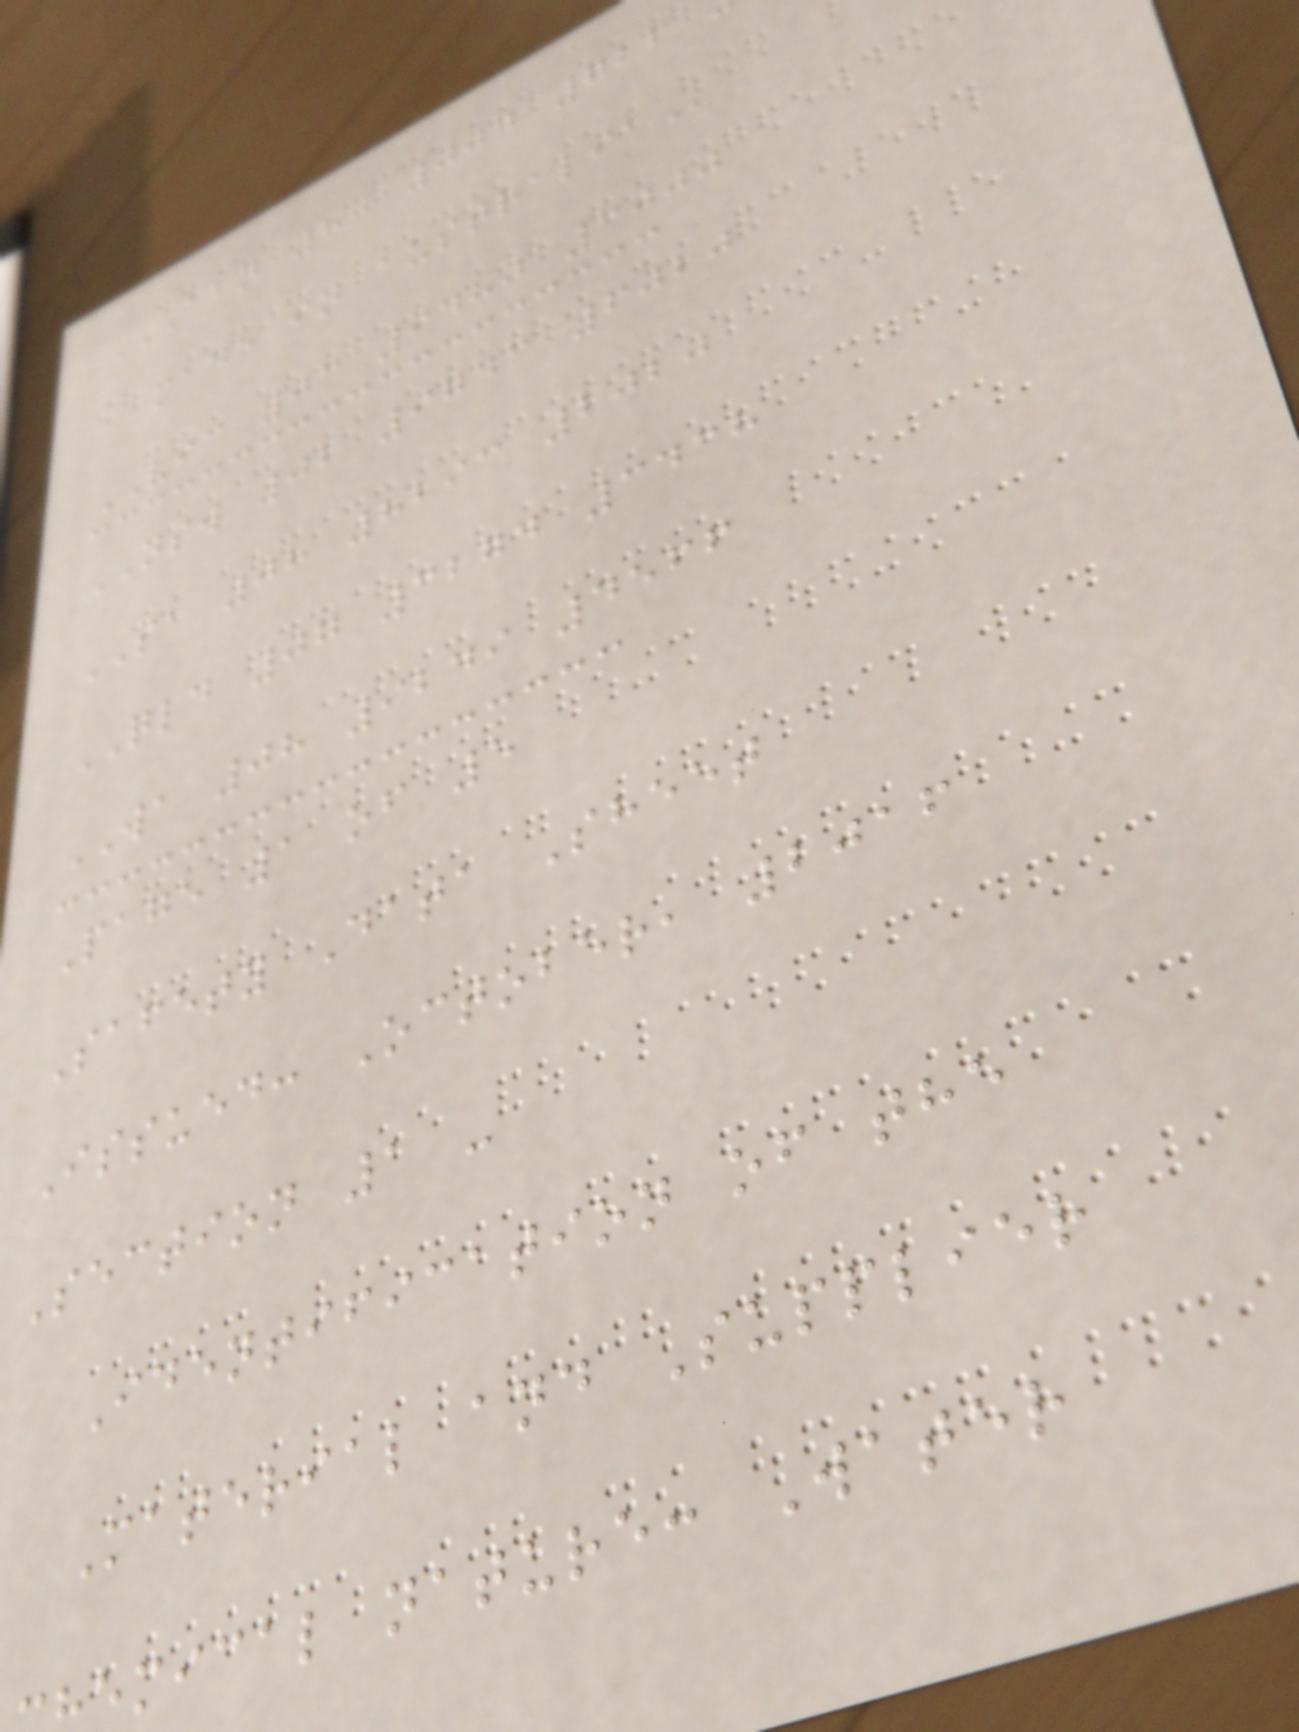made in
VIC 03 9480 3000
NSW 02 9743 6020
SA 08 8293 2020
QLD 07 3274 3438
WA 08 9249 4566
Page 1 of 5
Safety Data Sheet
Issued: October, 2016
Section 1 -
Identification of the
Material and Supplier
emical nature: Water
